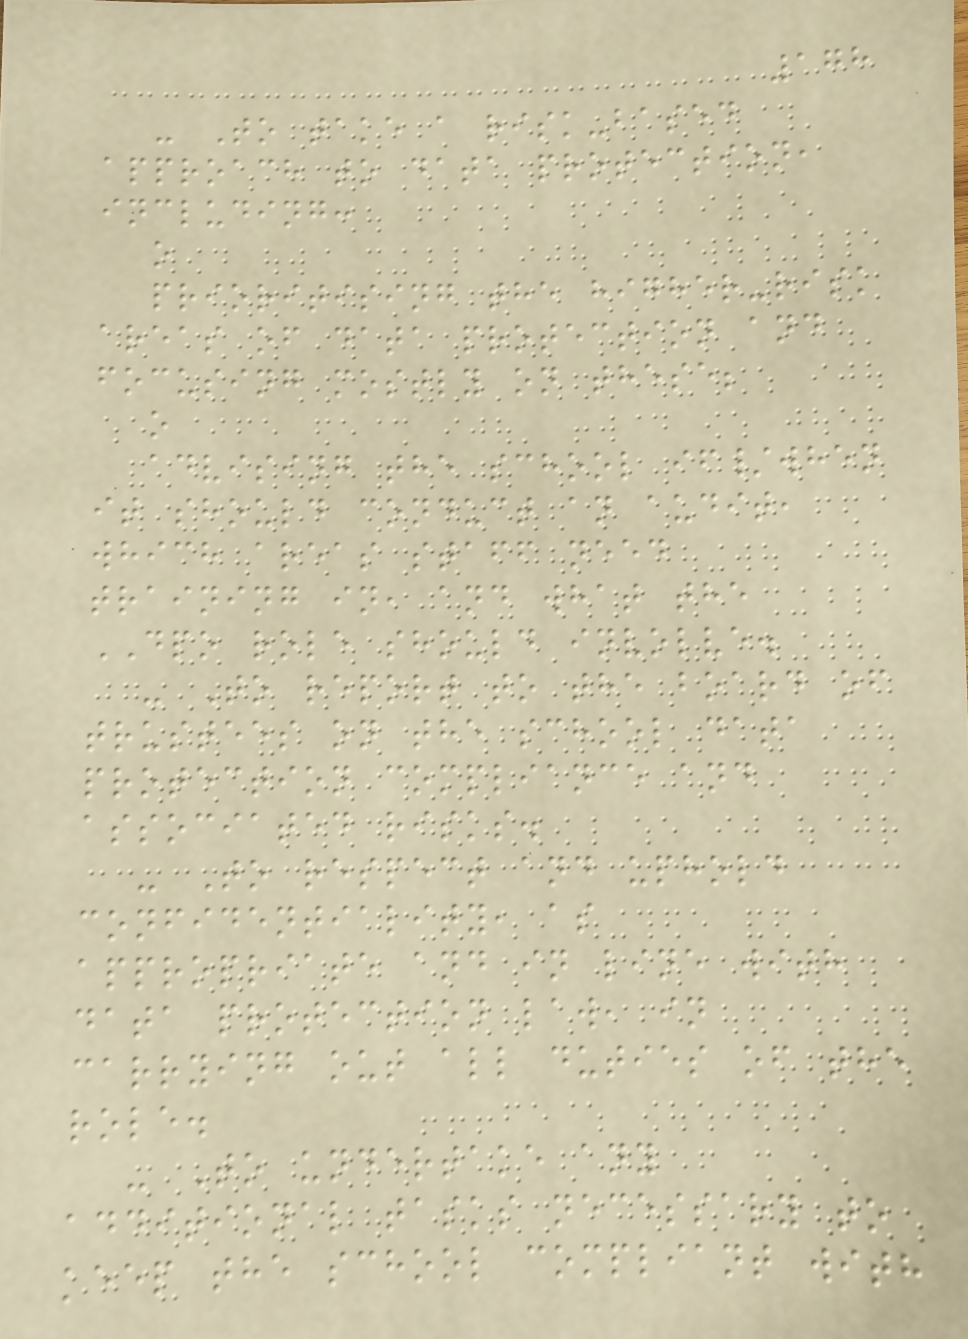178
- To take a risk-based
approach to data protection,
including:
o
prioritising the higher-risk
areas of data protection and
focusing mostly on these;
o
advising the school if/when
it should conduct an audit,
which areas staff need
training in, and what the
DPO role should involve.
- To report to the board of
trustees on the school data
protection compliance and
associated risks.
- To respect and uphold
confidentiality, as
appropriate and in line with
data protection law, in
carrying out all duties of the
role.
- To undertake any
additional tasks necessary to
keep the school compliant with
